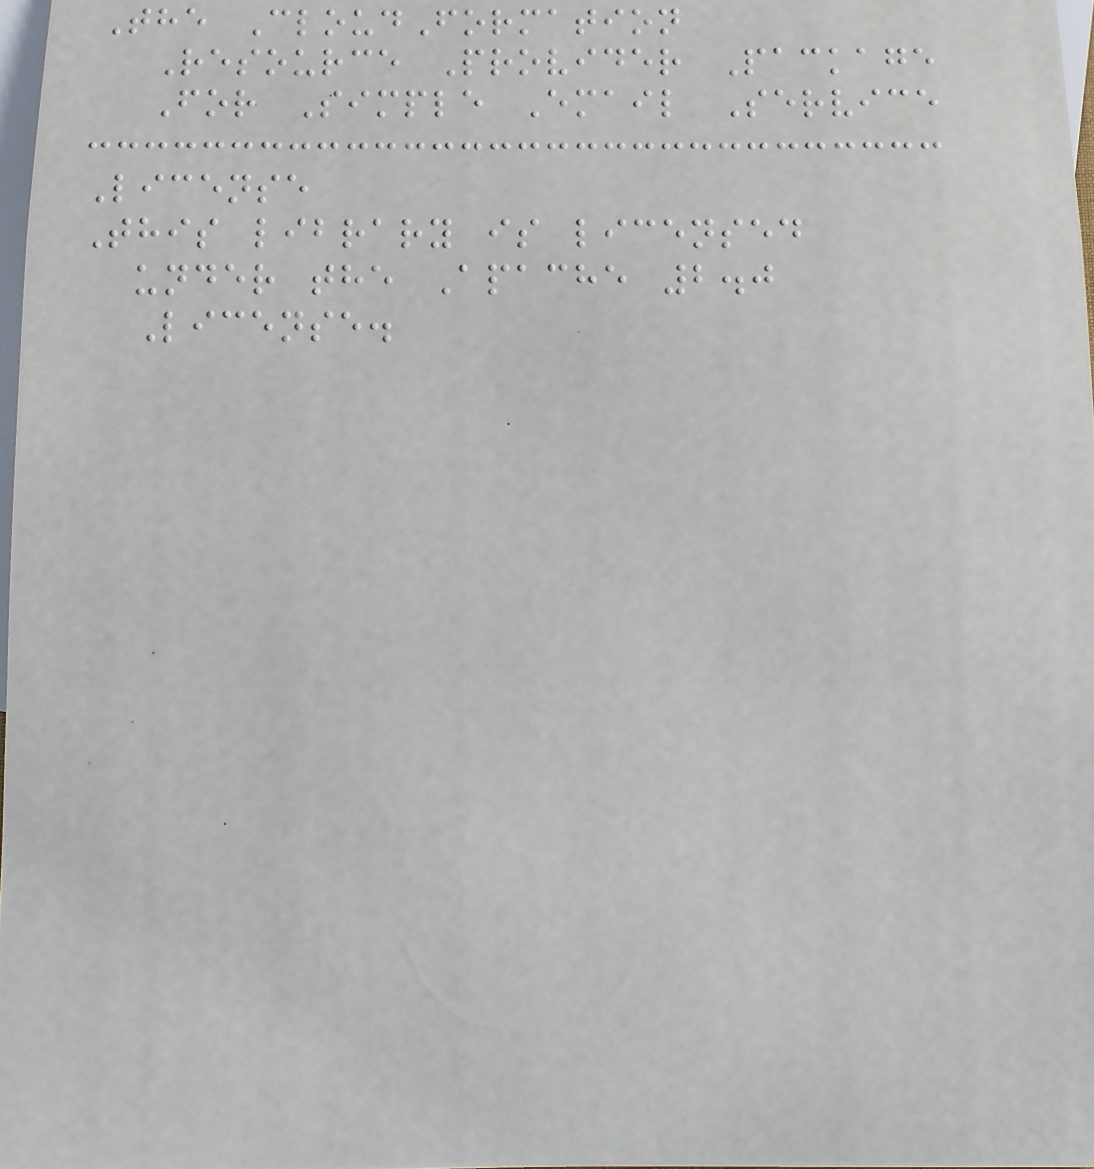The CloudFormation
Resource Provider Package
For Simple Email Service
License
This library is licensed
under the Apache 2.0
License.
